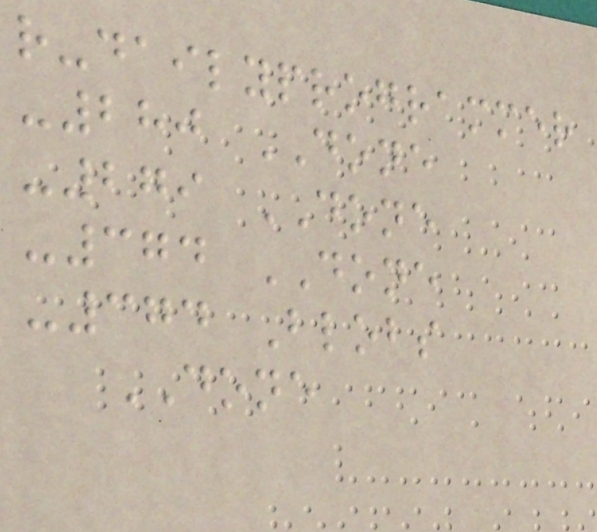r-dailyprogrammer
-280 DONE
-279 DONE
-374 DONE
-374 Blobs
DONE
